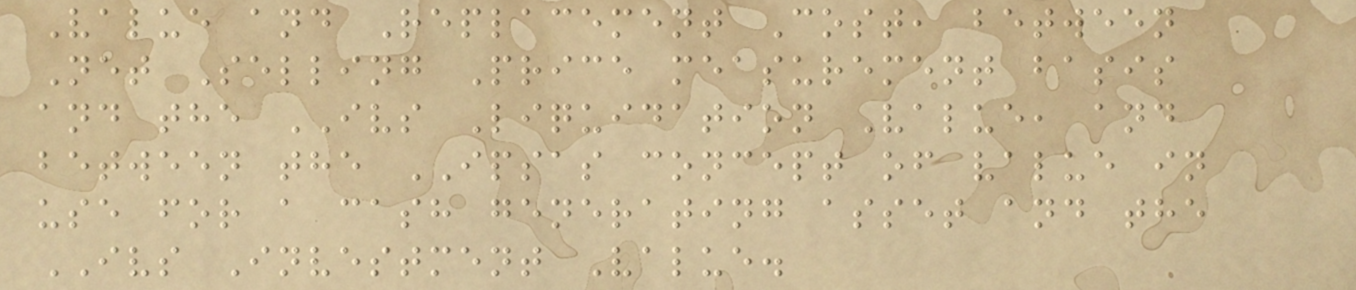Value and Replacement Cost, between
Net Selling Price measurement basis
and the IVS Liquidation Value, and
between the IPSAS concept of value in
use for a cash generating asset and the
IVS Investment Value.
